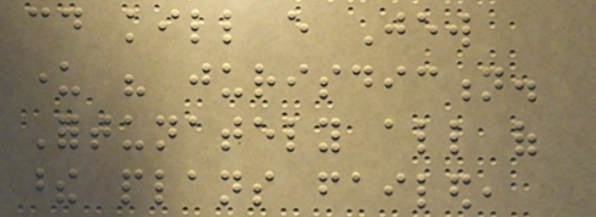could kill every Jew
under his jurisdiction.
Fortunately all of
these plans failed,
